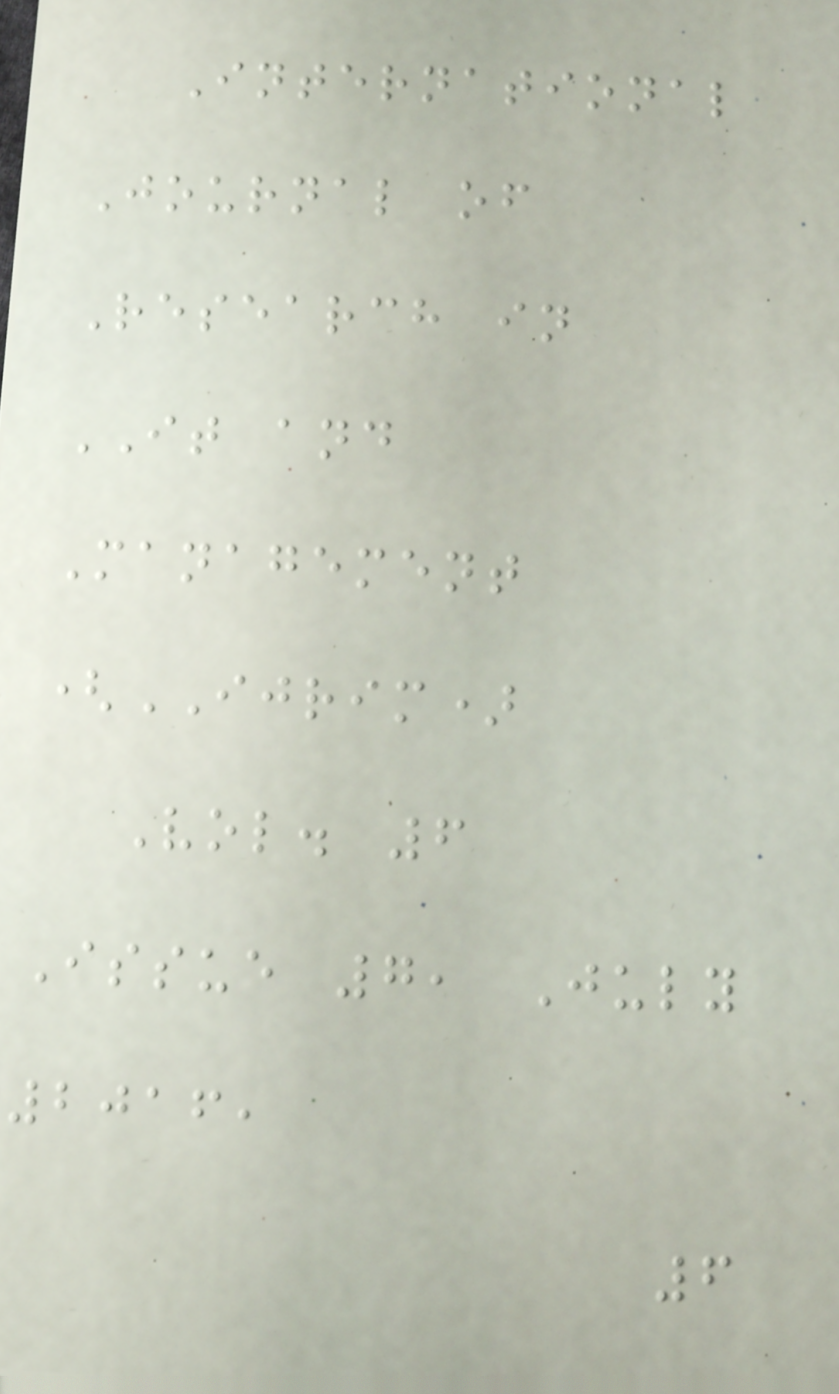International
Journal of
Research in
IT and
Management
(IJRIM)
Vol. 6
Issue 7, July
2016,
6
